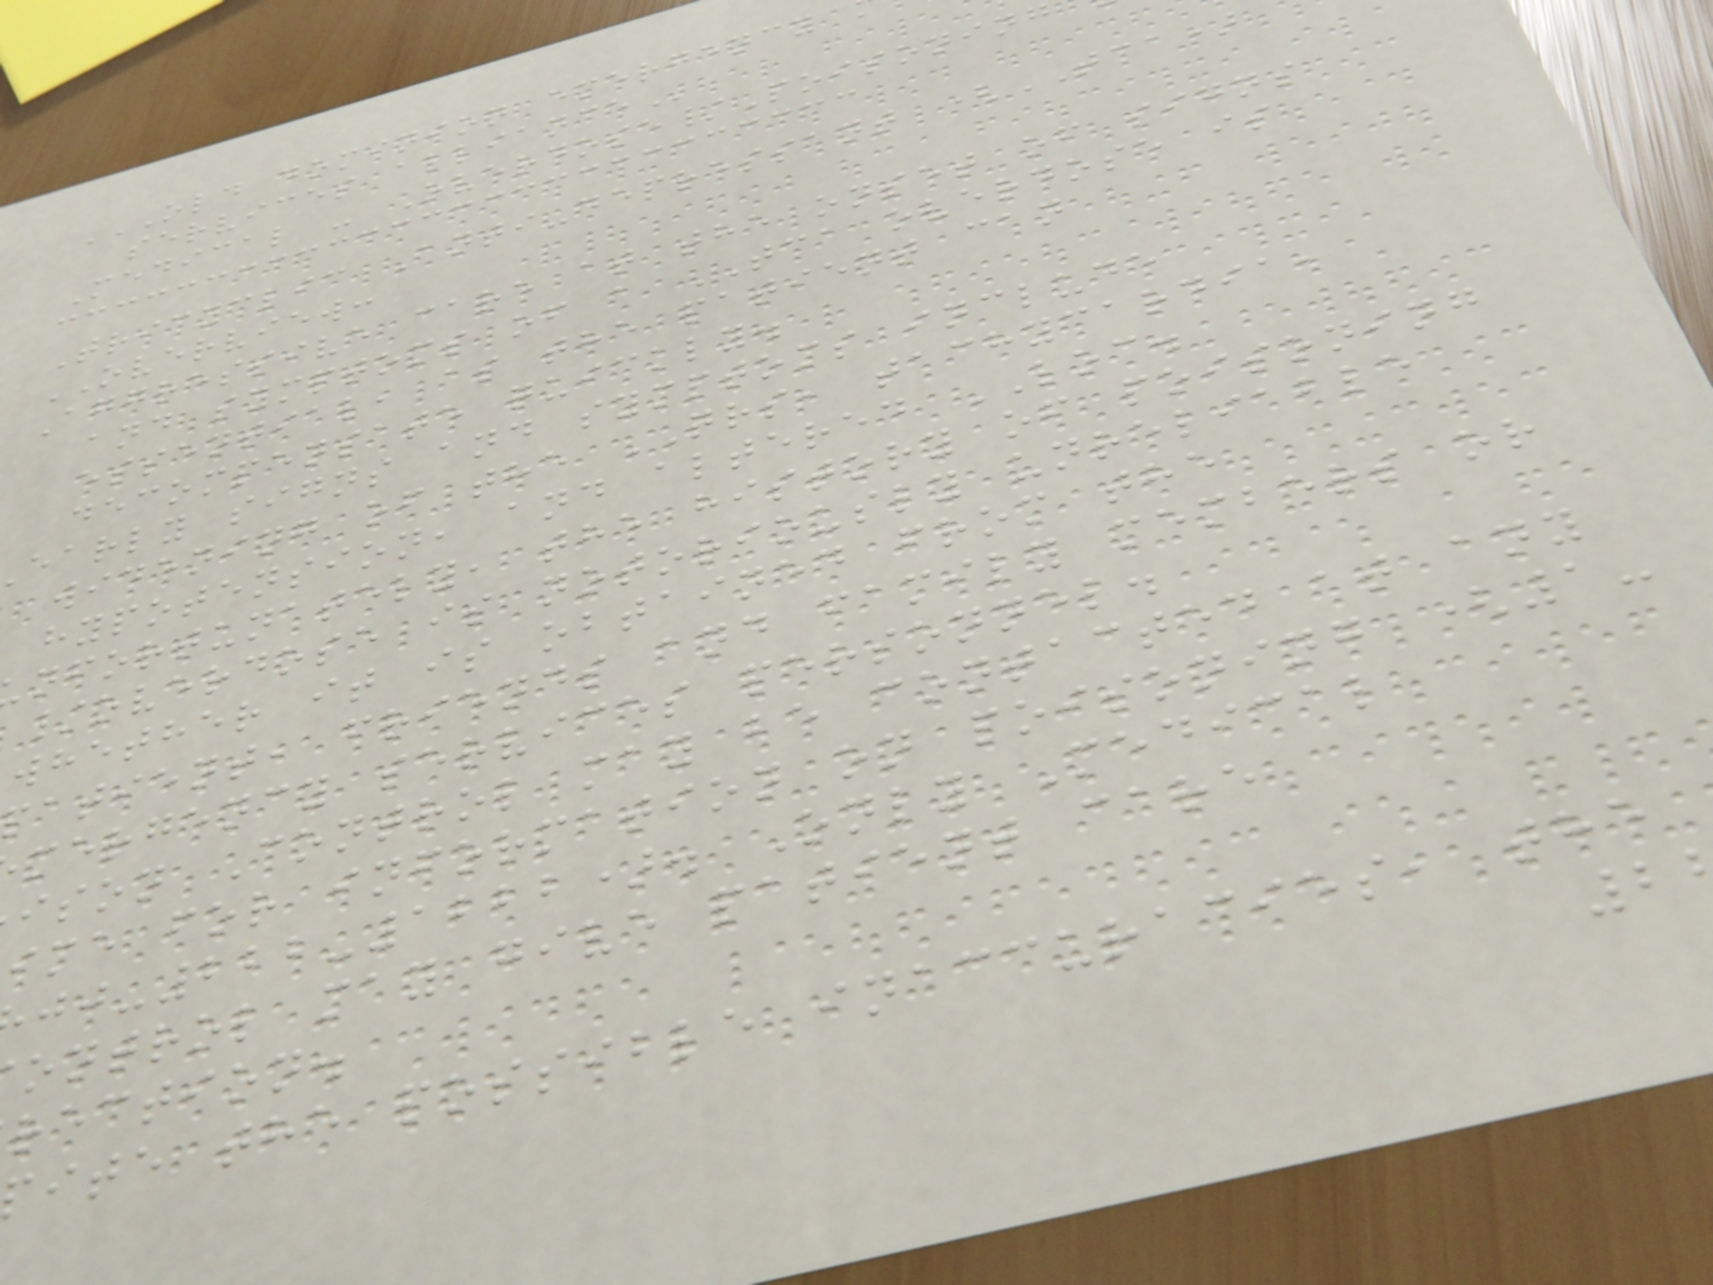services
Medical - Overdose/Poisoning
Tricyclic Anti-depressant (TCA)
OVERVIEW:
Aggressive care at the onset of signs
and symptoms of a TCA overdose is
essential, as the patient can
decompensate quickly.
early signs and symptoms include
widening of the QRS, tachycardia,
hypotension, and altered LOC.
nfortunately, the history of poisoning
/overdose is notoriously unreliable
whether it is obtained from the
atient, friends and family members or
mergency services personnel.
ison Control may be contacted at any
ime for information on poisoning (1-
-222-1222). Only Medical
ontrol may give patient care
rection.
ite the possible inaccuracies, the
